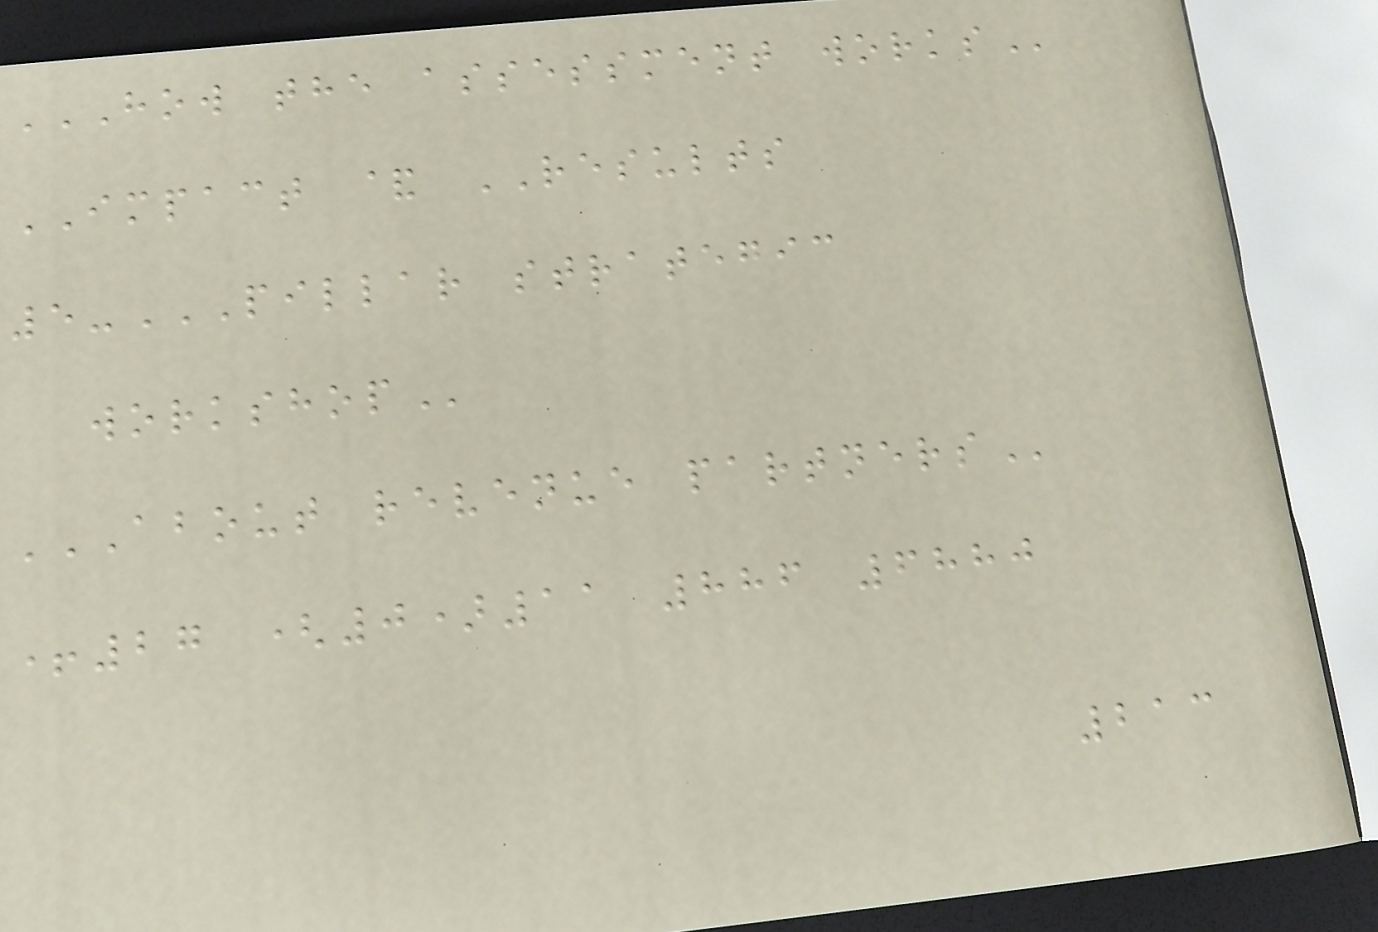HOW THE ASSESSMENT WORKS
IMPACT & RESULTS
5-PILLAR STRATEGIC
WORKSHOP
ABOUT REVENUE PARTNERS
+27 (0)11 886 6880
213
